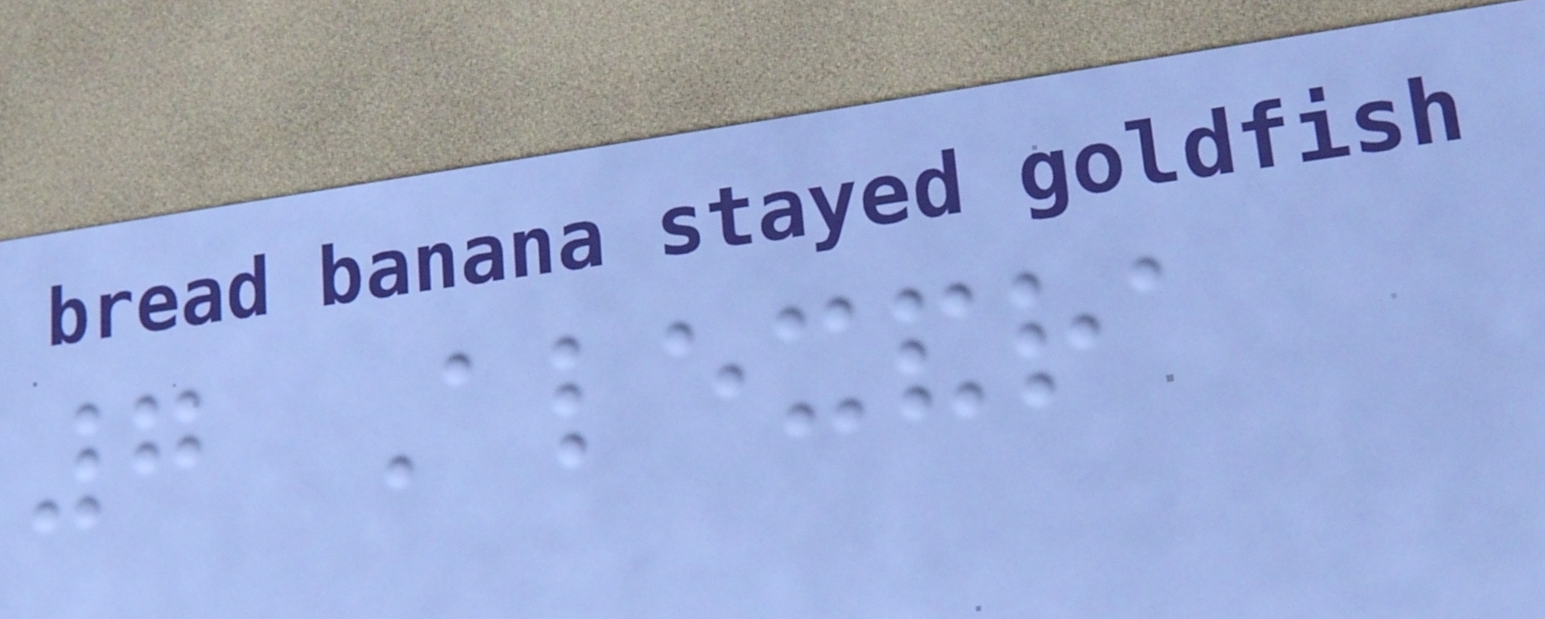7 Alexandra
